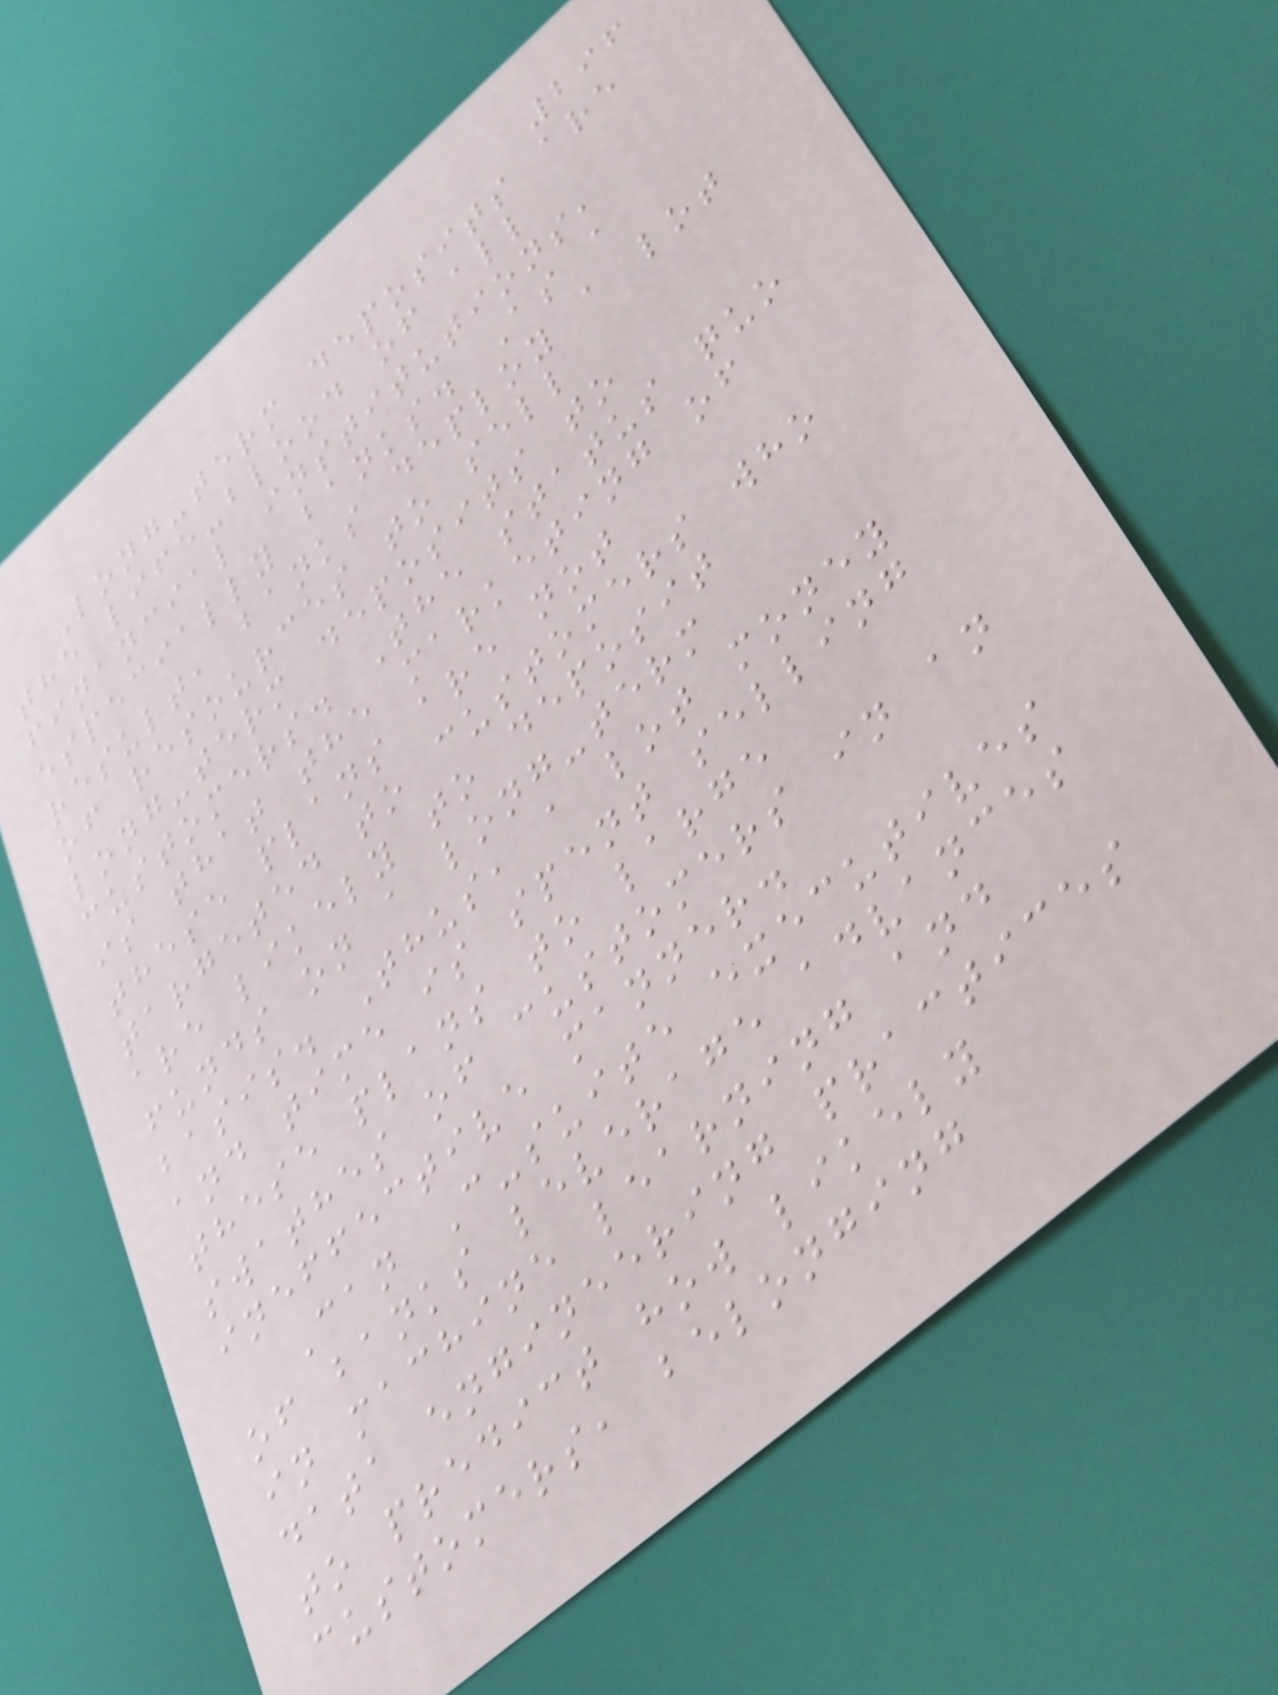296
Long-term deposits are
the life-blood of all
financial institutions,
especially banks. As a
result, banks deploy a lot
of resources to sell
long-term deposits to
customers. The status quo
is that the marketing of
these plans are not
targeted to customers who
are likely to deposit
funds on a long-term
basis. Thus, a lot money
and time is spent selling
these plans to large
swathes of customers in an
ineffective manner.
Can C-suite executives
of banks leverage advances
in machine learning and
data engineering practices
to predict how likely
customers, belonging
